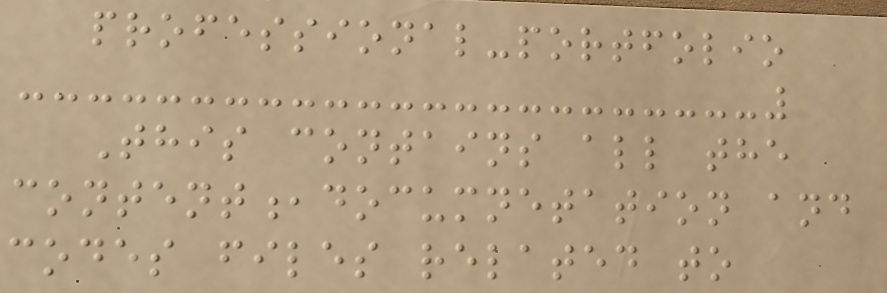professional-portfolio
This contains all the
content,documnetation and
codes files related to
